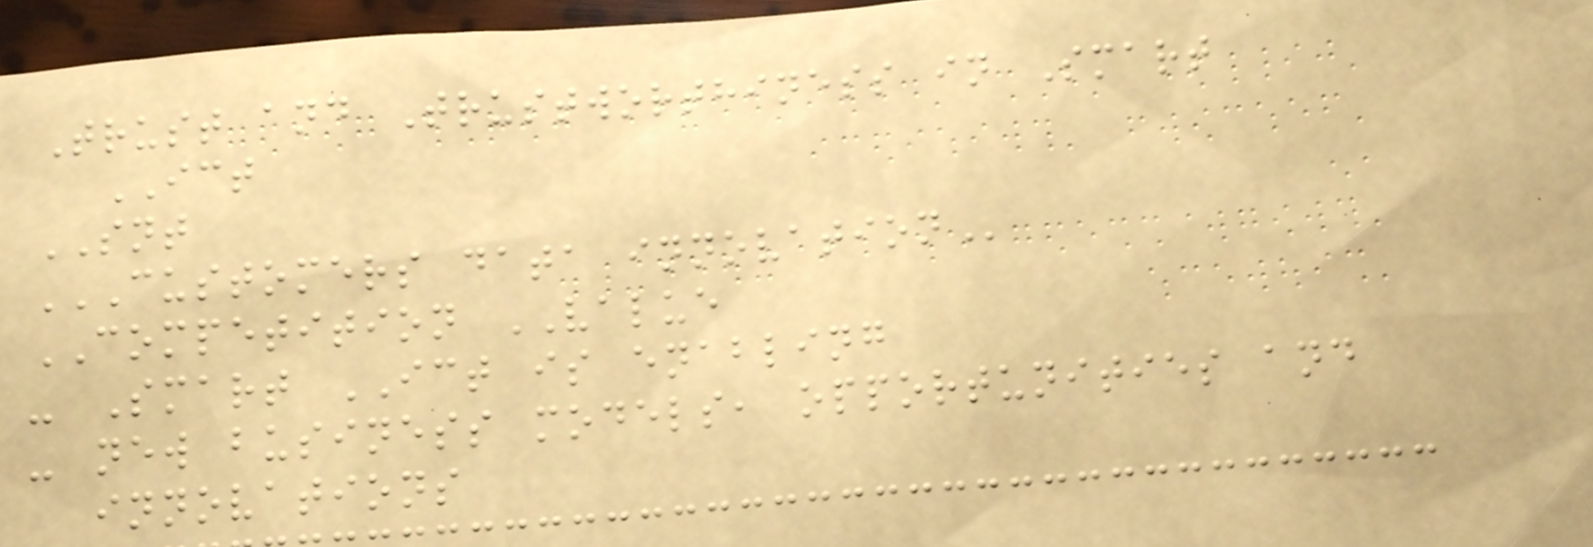Trust and Trustworthiness in Smart
ICT
SNT
CUSTOMERS DATA INNOVATION
COMPETITION VALUE
- Smart ICT is enabling
- new business models, opportunities and
innovations
